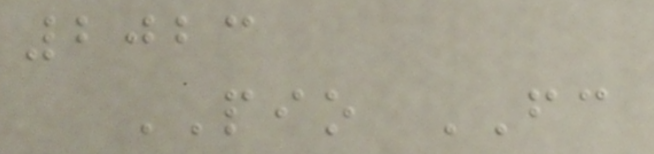2023
PIO FC
